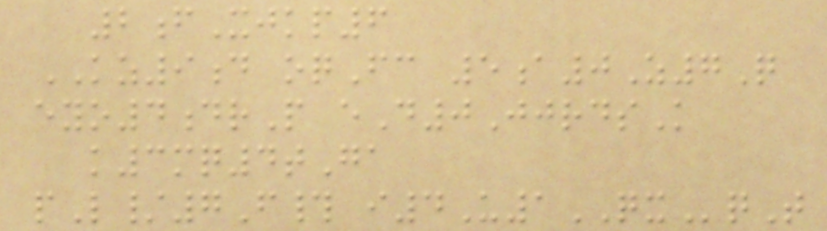2fXjkp6
KZ9d oqFc 5a0Z7Q
eyo4drP eD0JjrdsK
k3mq4tGa
pL/7F# i4U1QXqT
